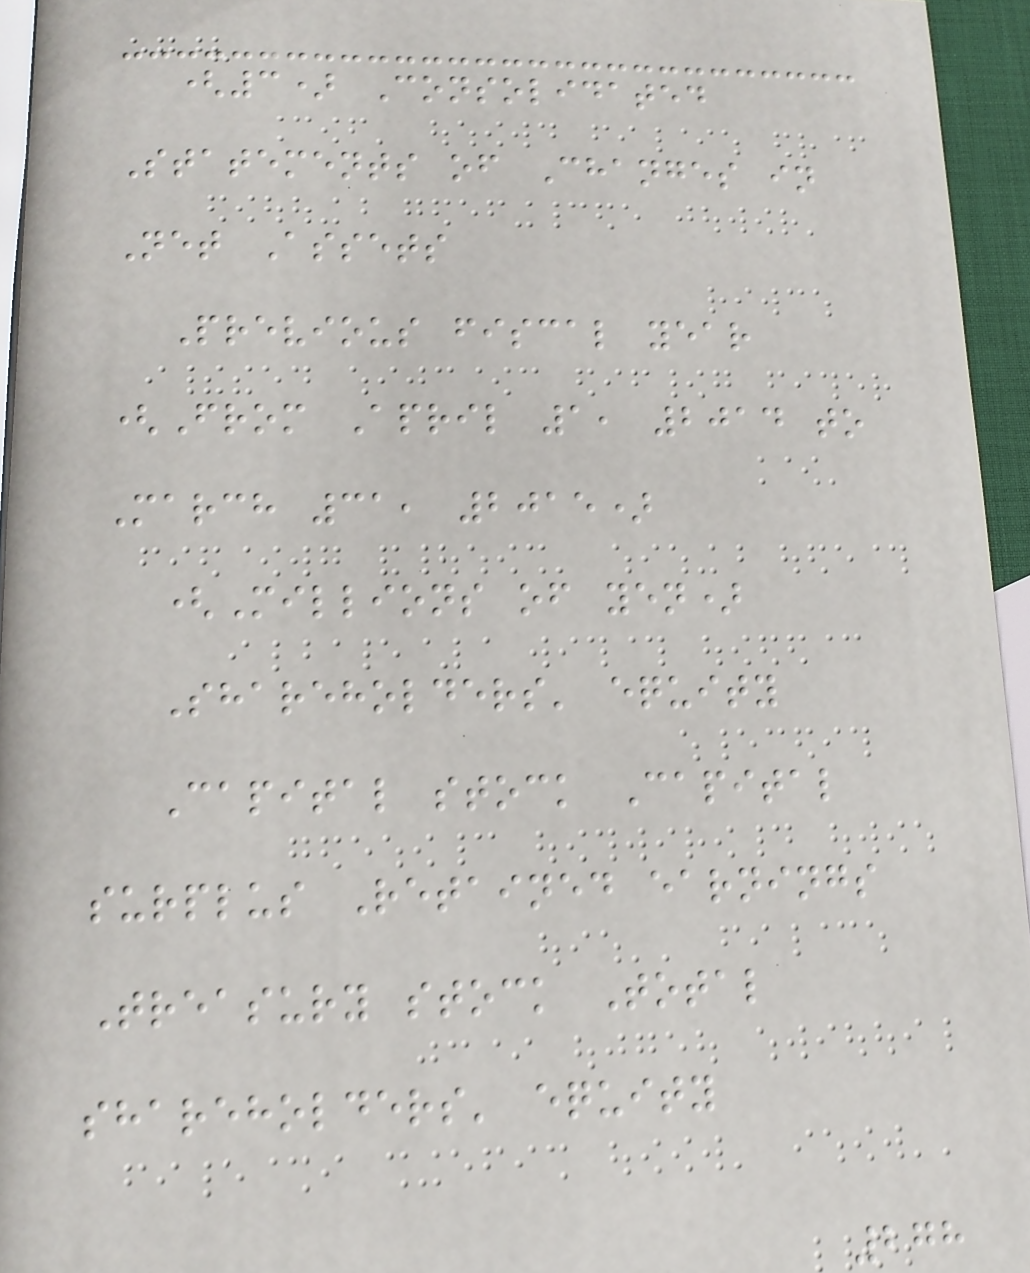(3) Consolidated
Statements of Changes in
Net Assets
Previous fiscal year
(From April 1, 2014 to
March 31, 2015)
(Millions of yen)
Shareholders' equity
Capital stock Capital
surplus Retained earnings
Treasury stock Total
shareholders' equity
278
